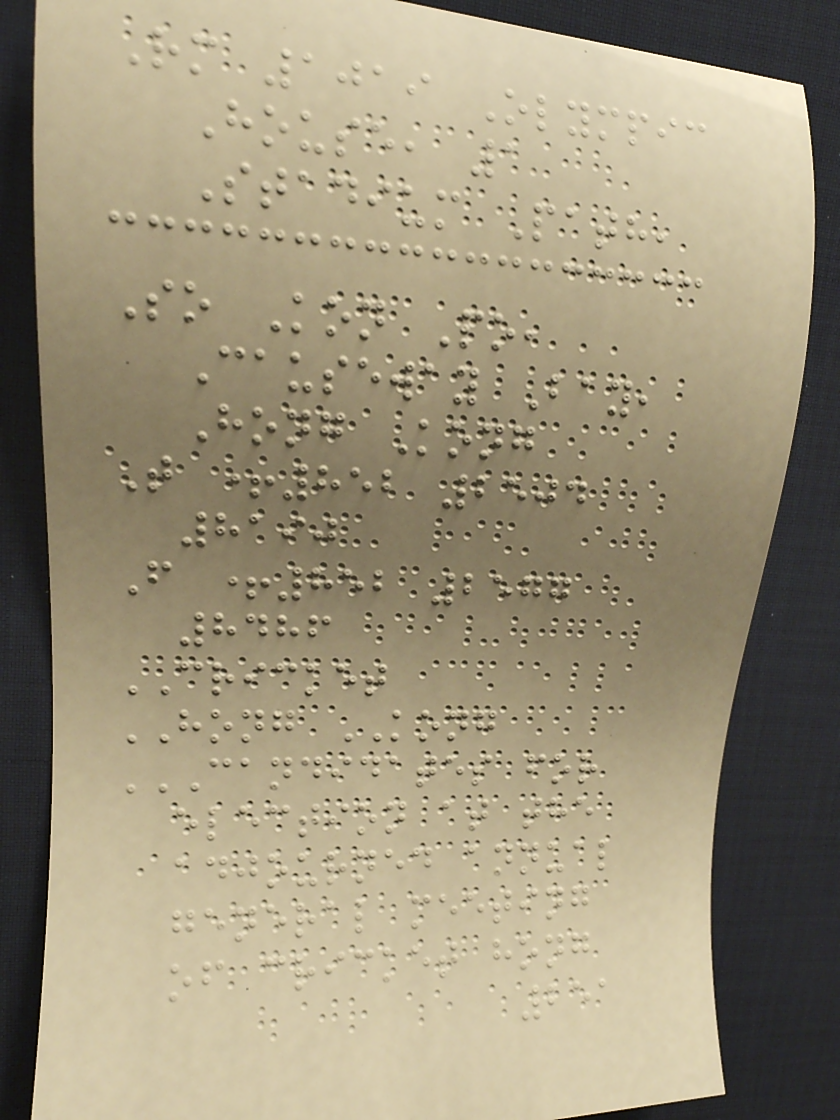Rm 1019 Olympic
House, 1
Stadium Path,
So Kon Po,
Causeway Bay,
Hong Kong
T +852 2504
8190
F +852 2577
8486
CRICKET
HONG KONG
CANDIDATES FOR
ELECTION AT THE
ADJOURNED ANNUAL
GENERAL MEETING
OF CRICKET HONG
251
